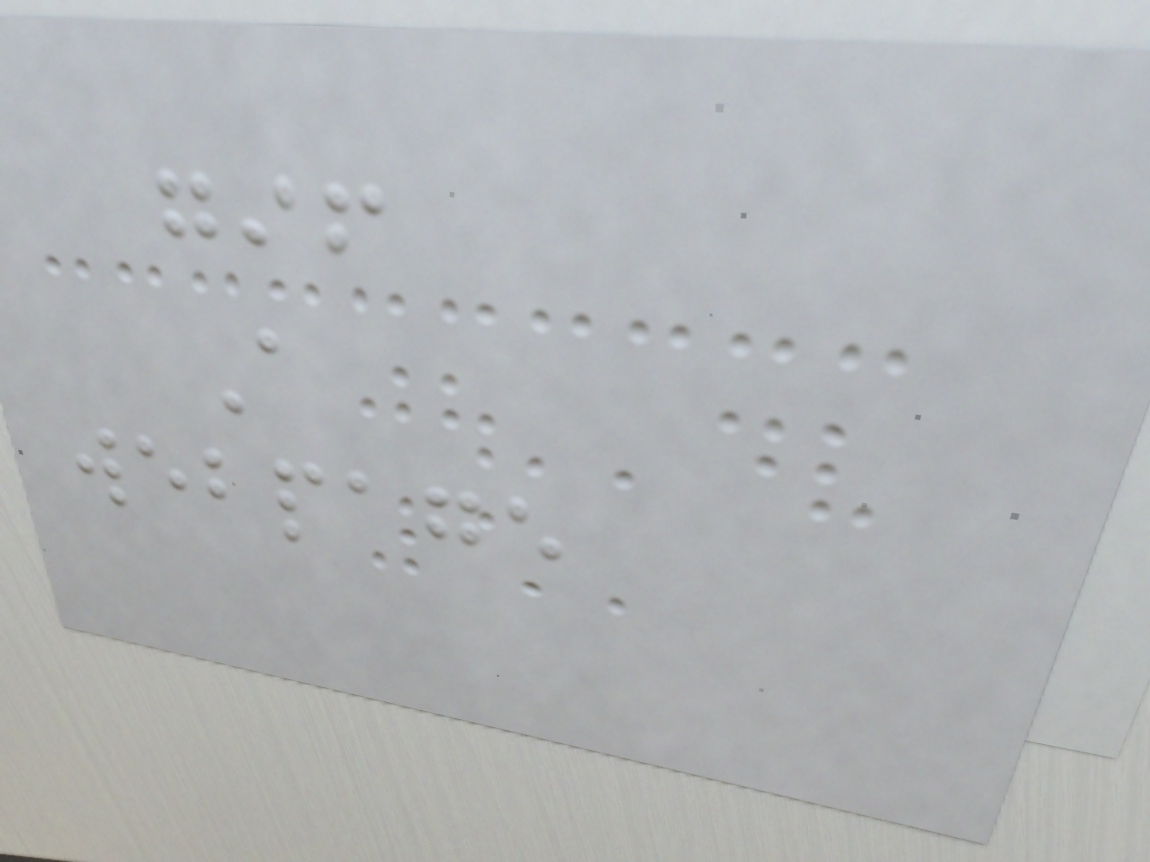gif
A
webpage
